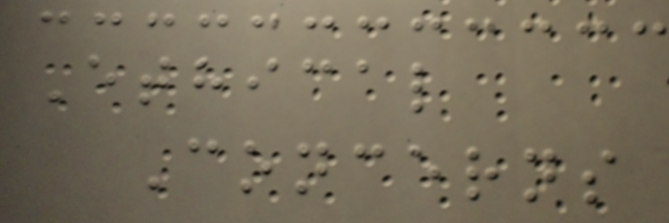Ethical
Concerns
